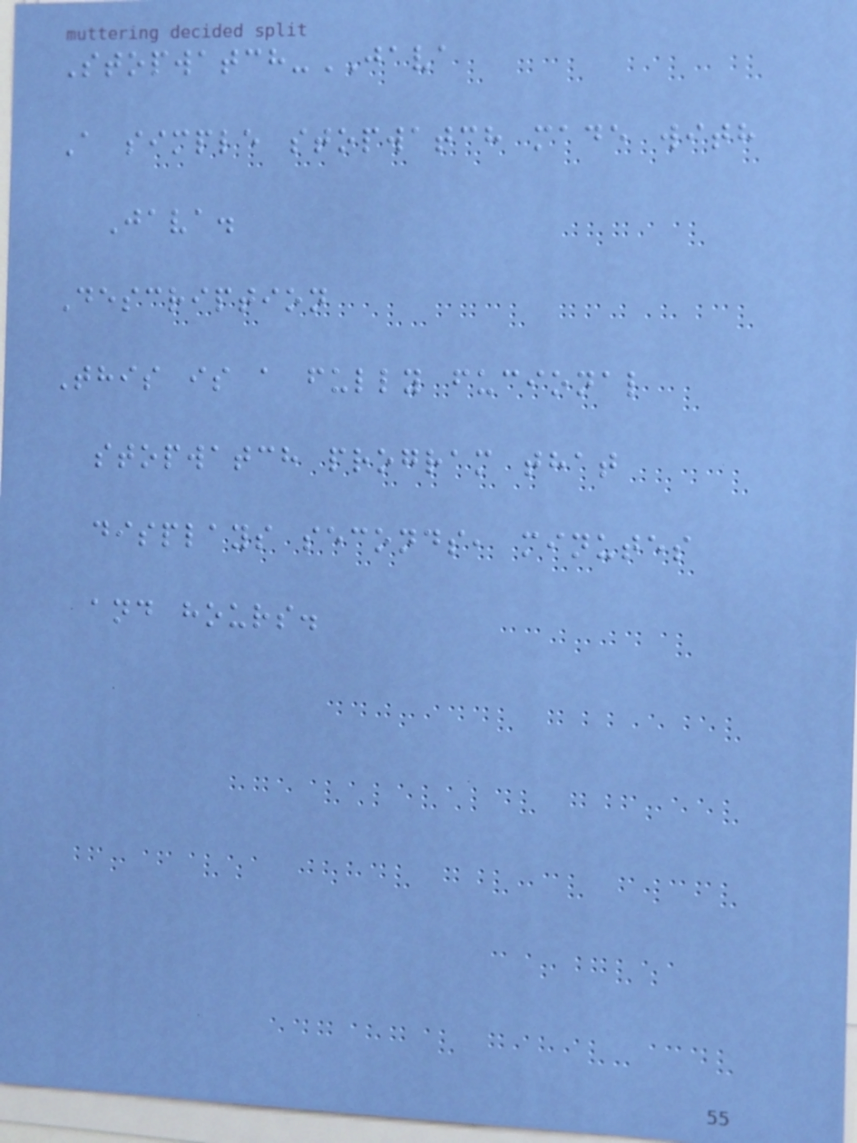Stopwatch-JAVA
A simple stopwatch made with
Java.
Description
This is a fully fucional
stopwatch program that
displays seconds, minutes
and hours.
